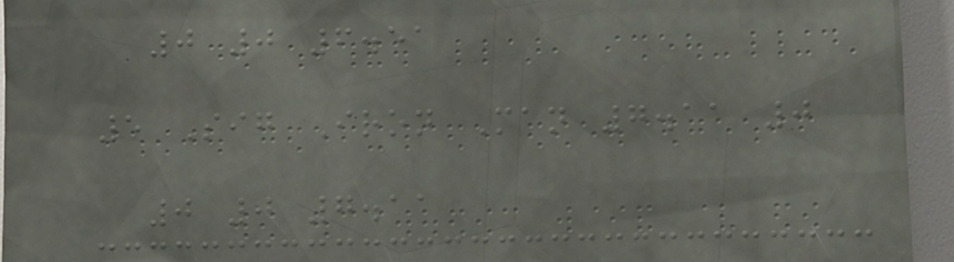0 0 6.51
5 Sig Iron Man 7.11 0
0 0 7.11
